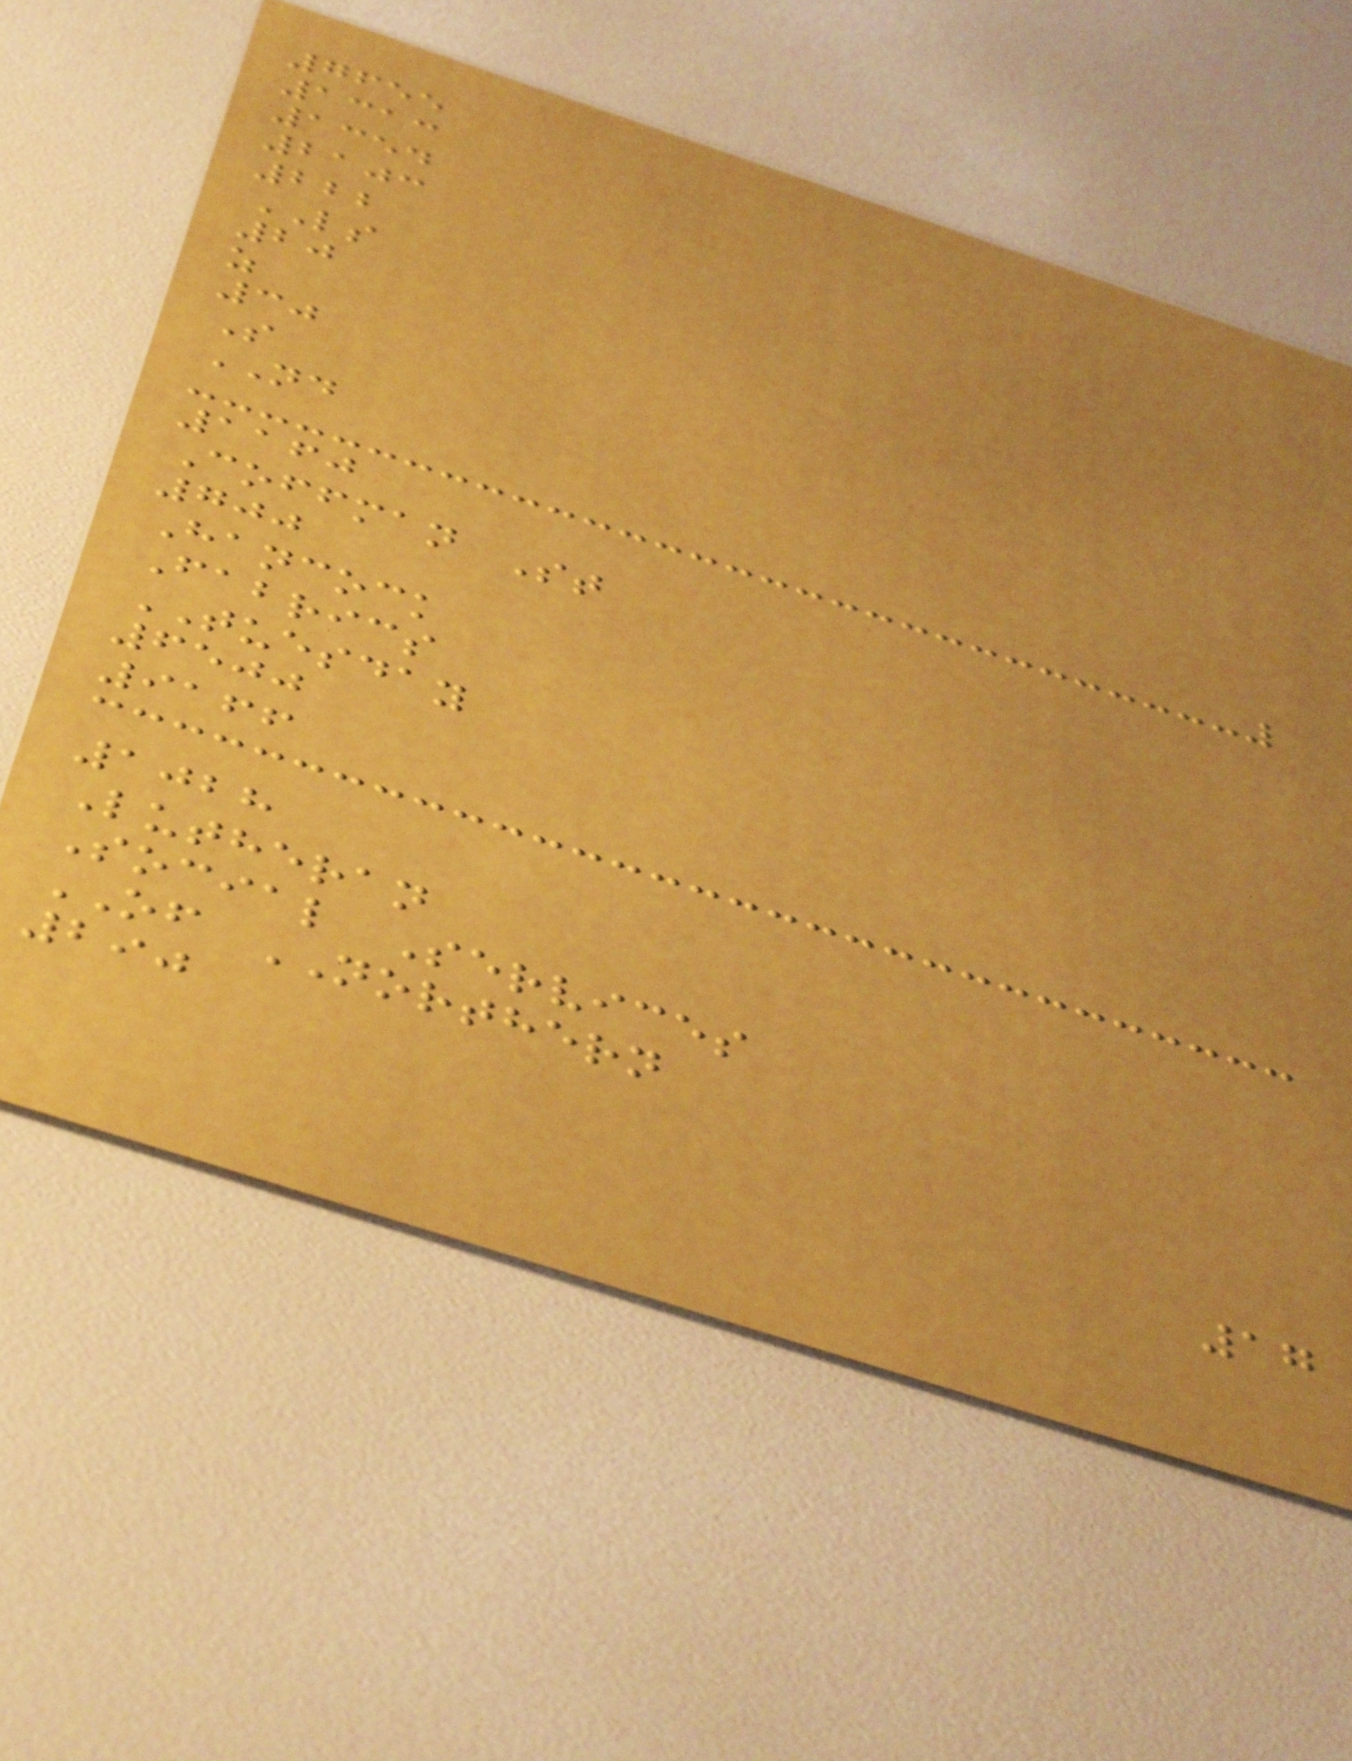7655
1313
1354
2103
222
LS
20
z
30
S
ND
1160
Coffman St
700
Hancock
Fabrics
TUESDAY
6500
9166
1028
Lutheran
Social Services
OF NORTHERN
290
17
